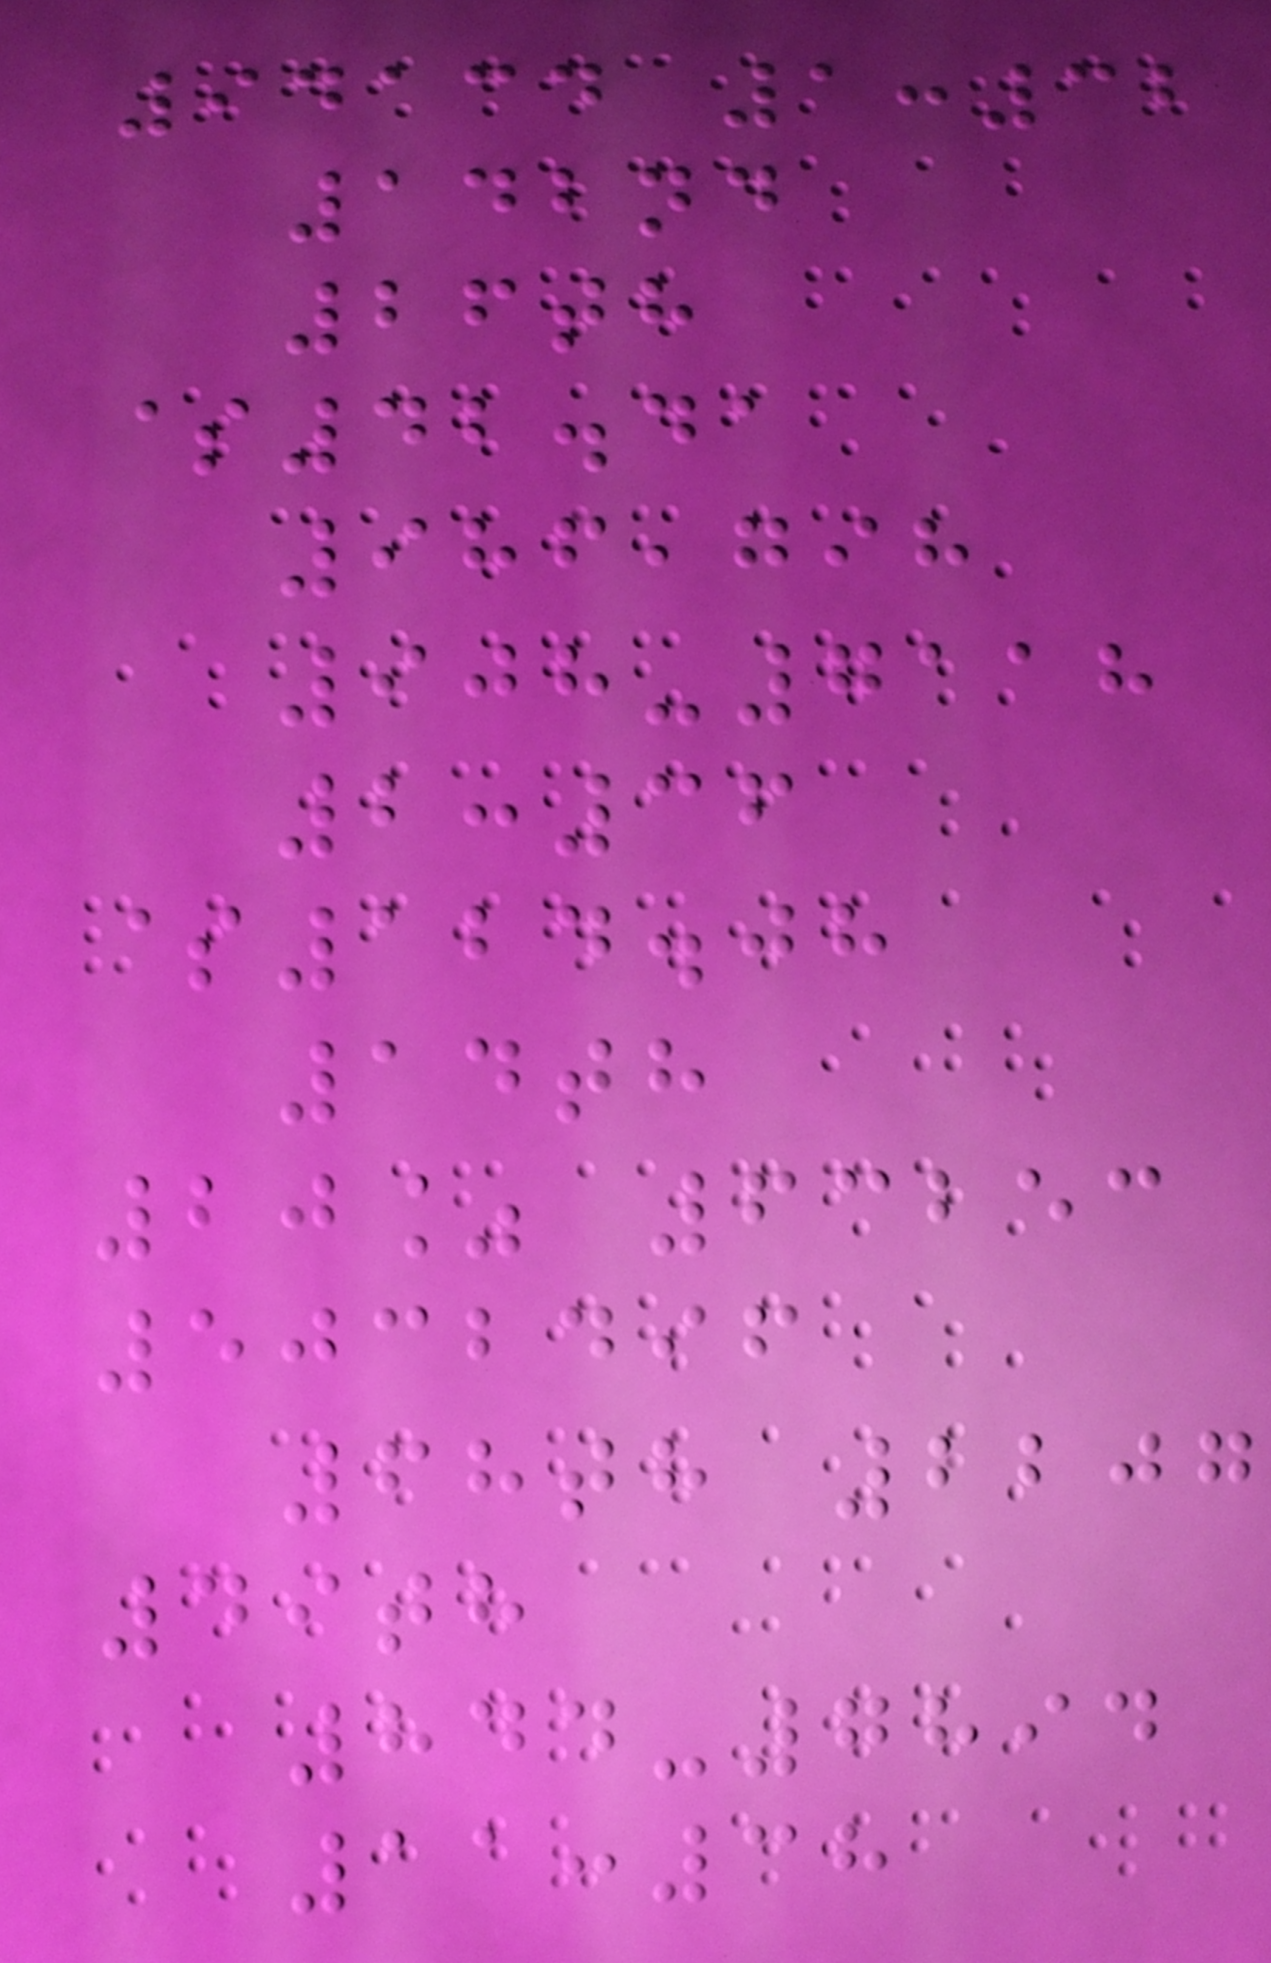94134 1:32
142nd
26th
$42.41
986,798
908-7118
2:36
$124.08
14th
20% 63253
5032496
68th 2207
49th
844-7894
11:38
